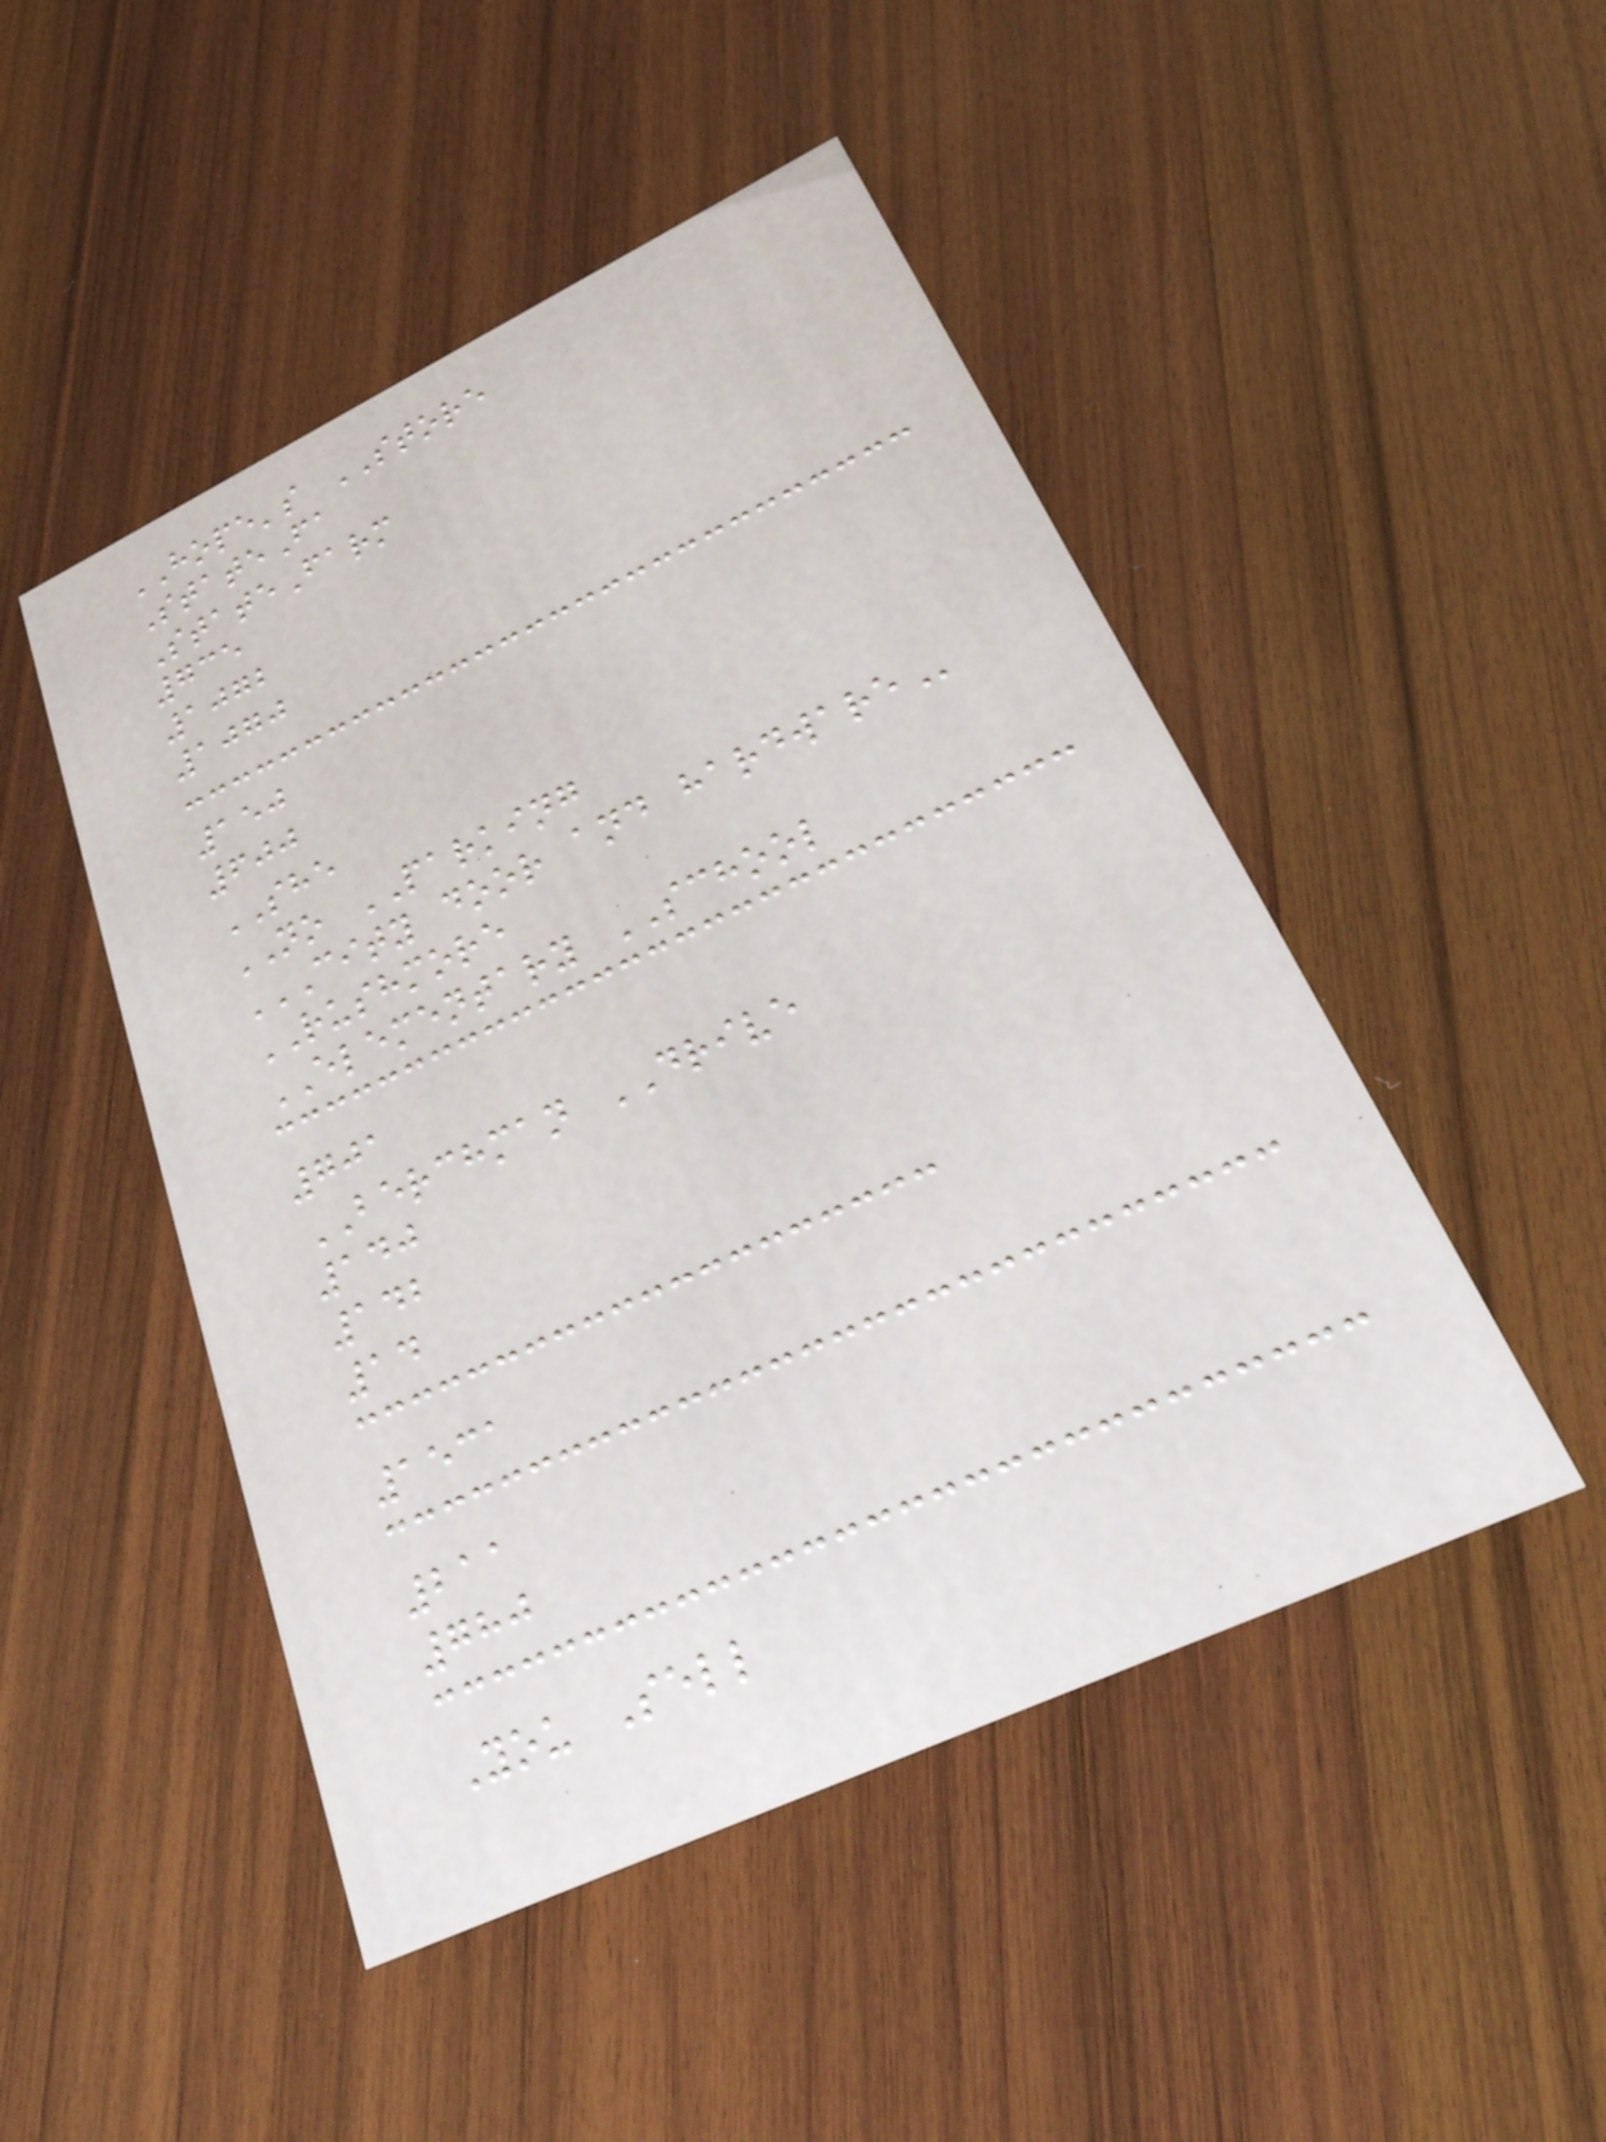HOPE's STORE
StateFa
StateFarm
735
1072
1070
150
600
SHE
NO PARKING
CITY DOOR AND HARDWARE
RUSHMORE
ELEMENTARY SCHOOL
701
BERCHMAN DRIVE
140
142
14
1531
211
780
You Sell
